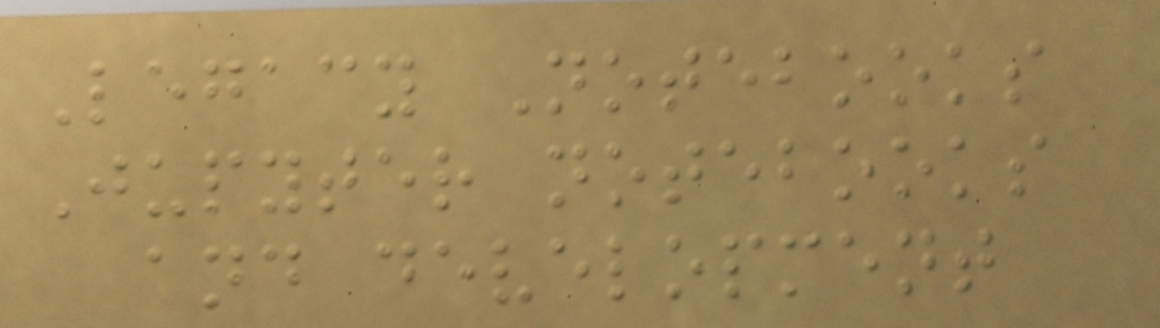Legacy Notebooks
Jupyter notebooks
and development
